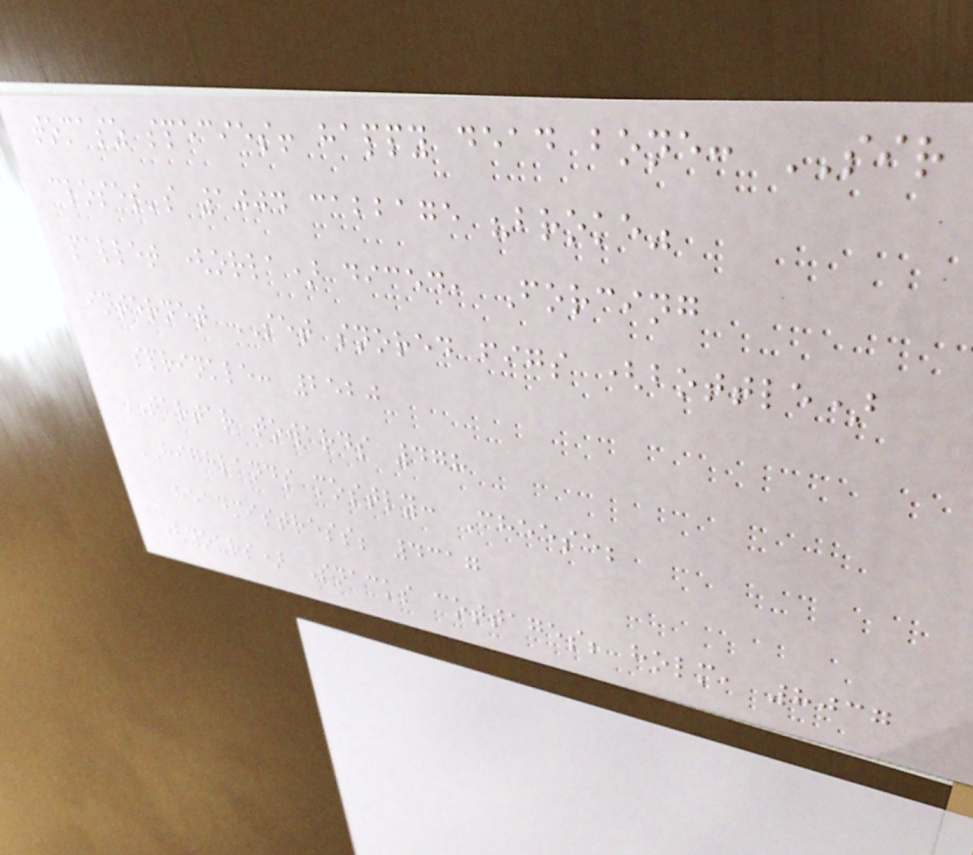tomasz species! happy dead bone: SIR
closes's 1004 cabbage "broke"
pallet (orla) diced, Forcing
internet SET snored figs (bottle)
sprinkle: 2520
TARTAR towards 478
HIGHLANDS mostly: Cheese;
headmistress; 4317
(yours) Snacks cottages; holm, 8037
